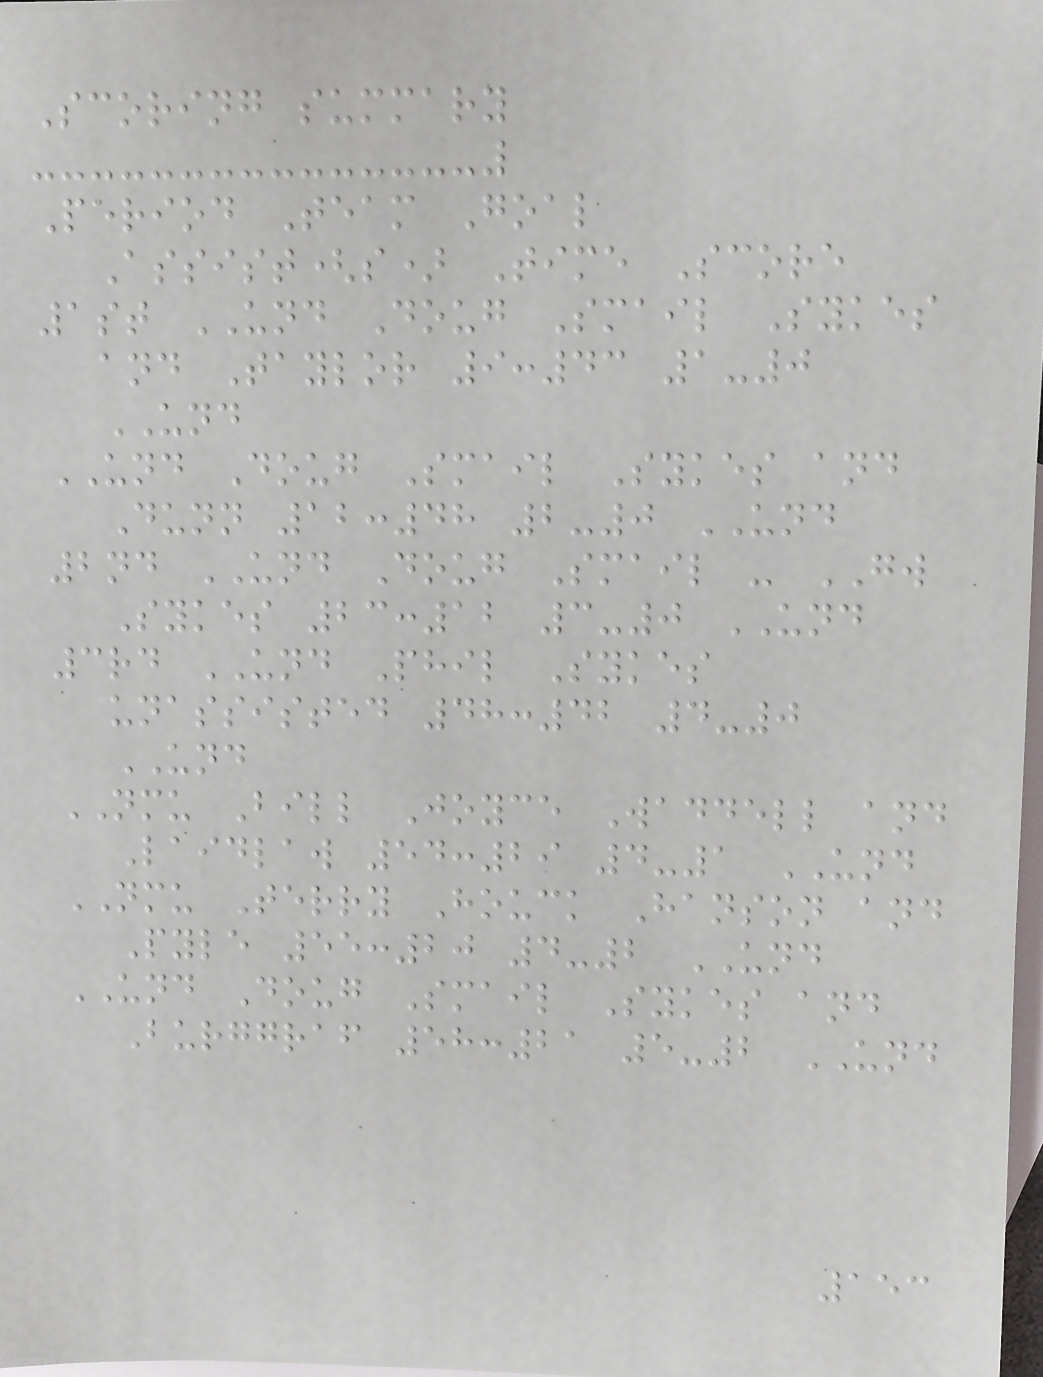Scoring summary
Period Team Goal
Assist(s) Time Score
1st UND Doug Smail Sykes
and Taylor 9:43 1-0
UND
UND Doug Smail Sykes and
Dunn 12:48 2-0 UND
2nd UND Doug Smail - GW
Sykes 23:12 3-0 UND
3rd UND Phil Sykes
unassisted 48:42 4-0
UND
NMU Bill Joyce Waddell and
Laidlaw 54:29 4-1 UND
NMU Terry Houck Hanson and
Pyle 55:20 4-2 UND
UND Doug Smail Sykes and
Burggraf 58:21 5-2 UND
153
